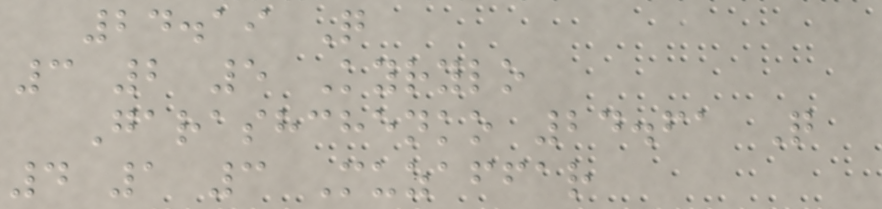24.19 Q
3 2 5 Kyrylo
Garashchenko 24.61 Q
4 1 3 Muzaffar
